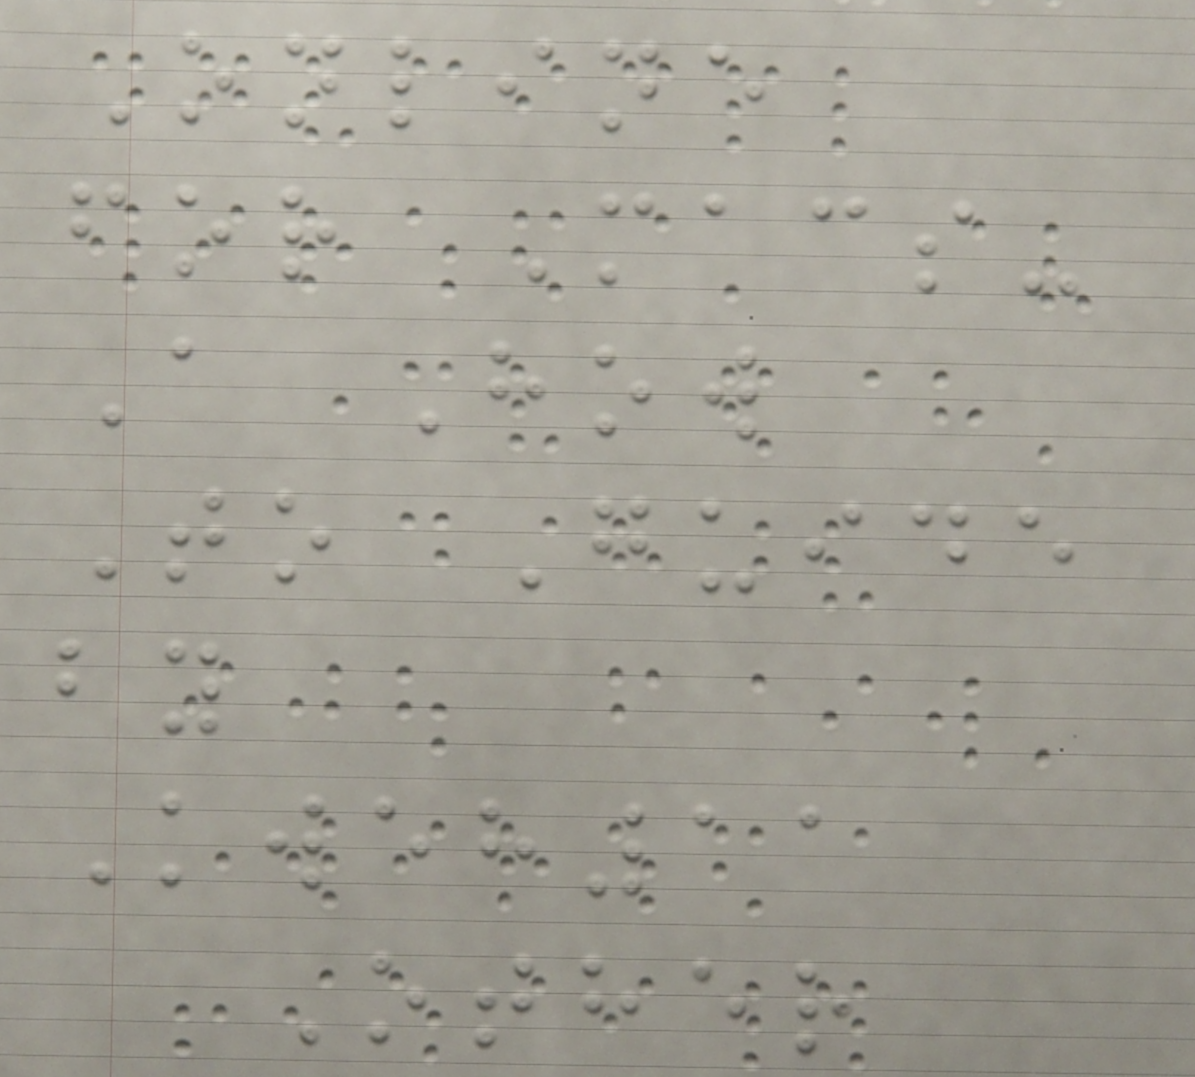Online
for Macs-
A How
To Guide
by
Kweh11
Other
